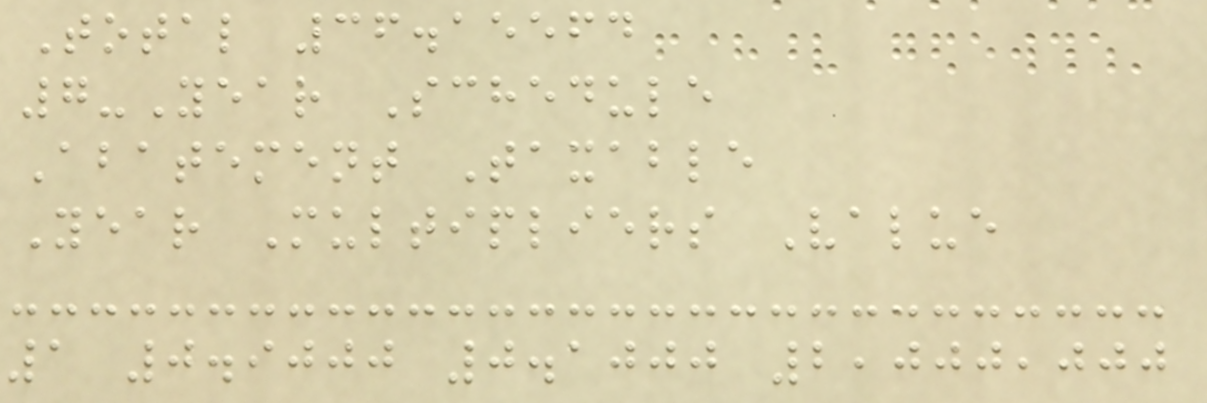Total 36.15564
7-Year Schedule
Abatement Taxable
Year Multipliers Value
1 0.9000 0.1000 2,000,000
